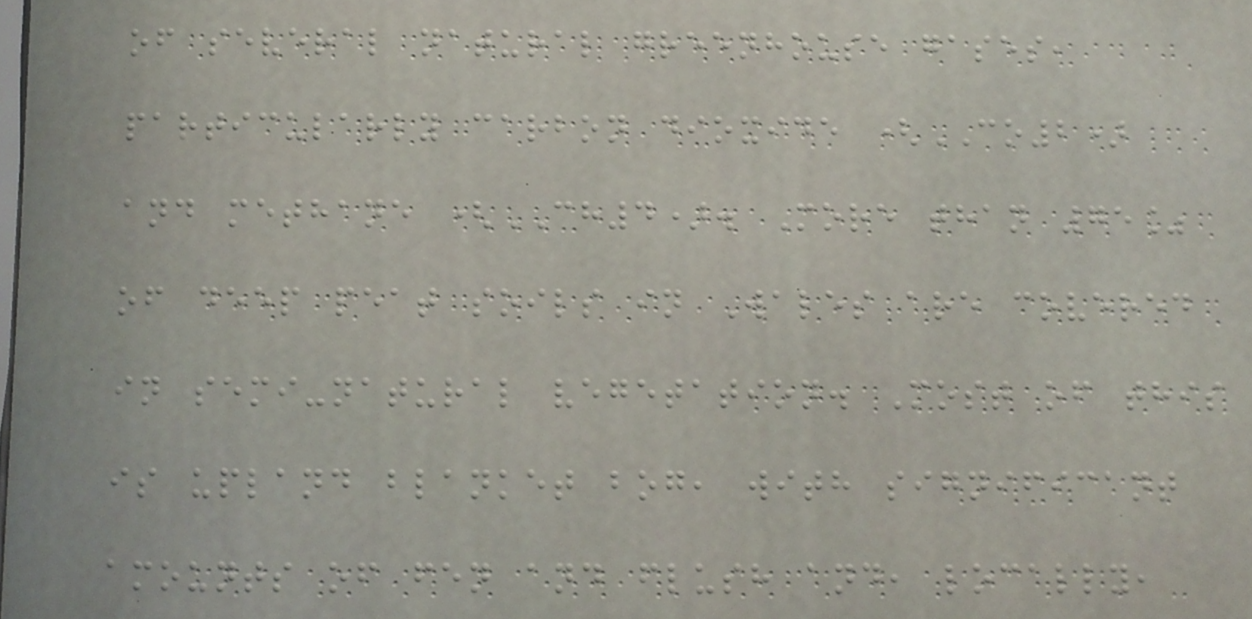of several natural greenhouse gases,
particularly carbon dioxide (CO2)
and methane (CH4). More than 75%
of deep peat soils in Wales are covered
in semi-natural vegetation. Most of this
is upland blanket bog, with significant
amounts of fen and flush and, locally,
